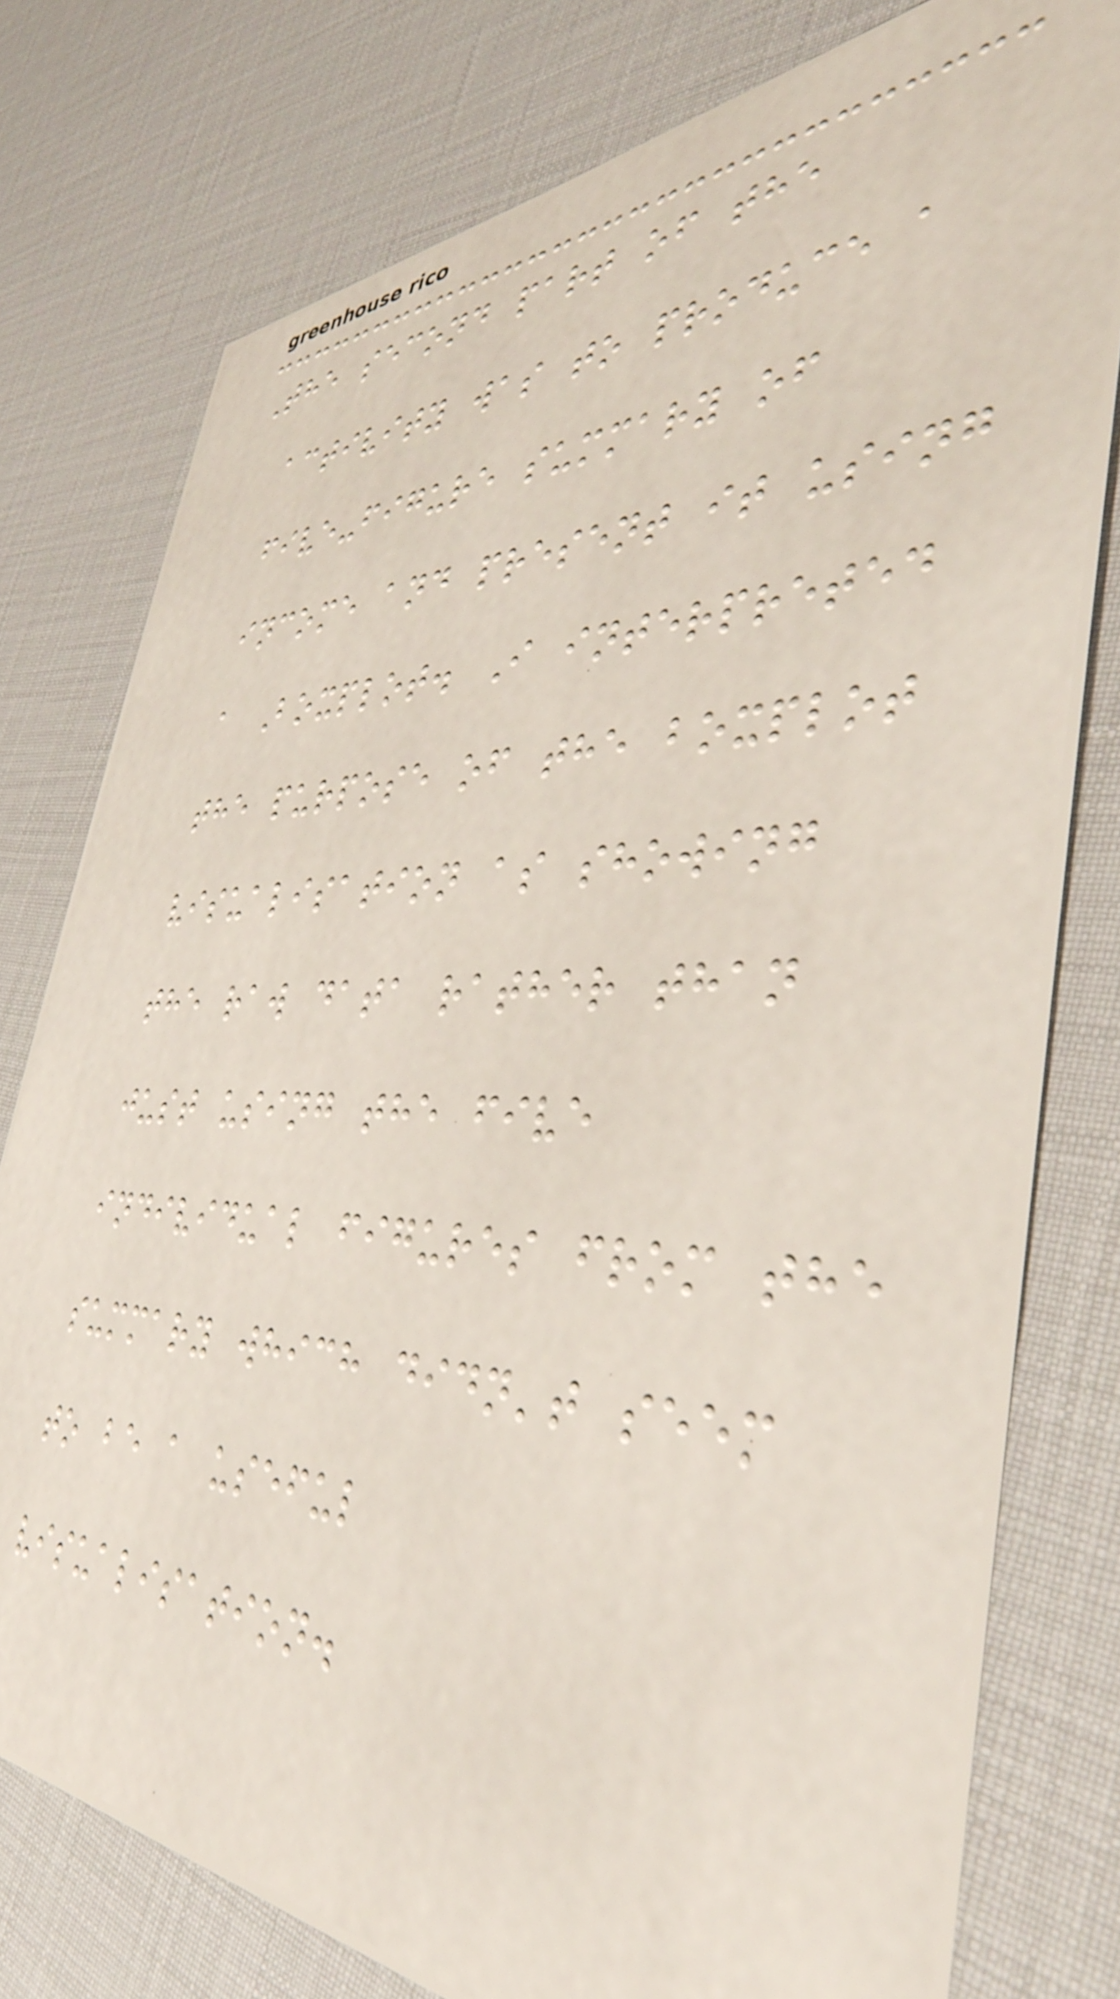The second part of the
activity was to produce a
five-figure summary of
income and present it using
a Boxplot. I interpreted
the purpose of the boxplot
visualisation as showing
the raw data rather than
just using the five
individual figures from the
summary which didn't seem
to be a useful
visualisation.
